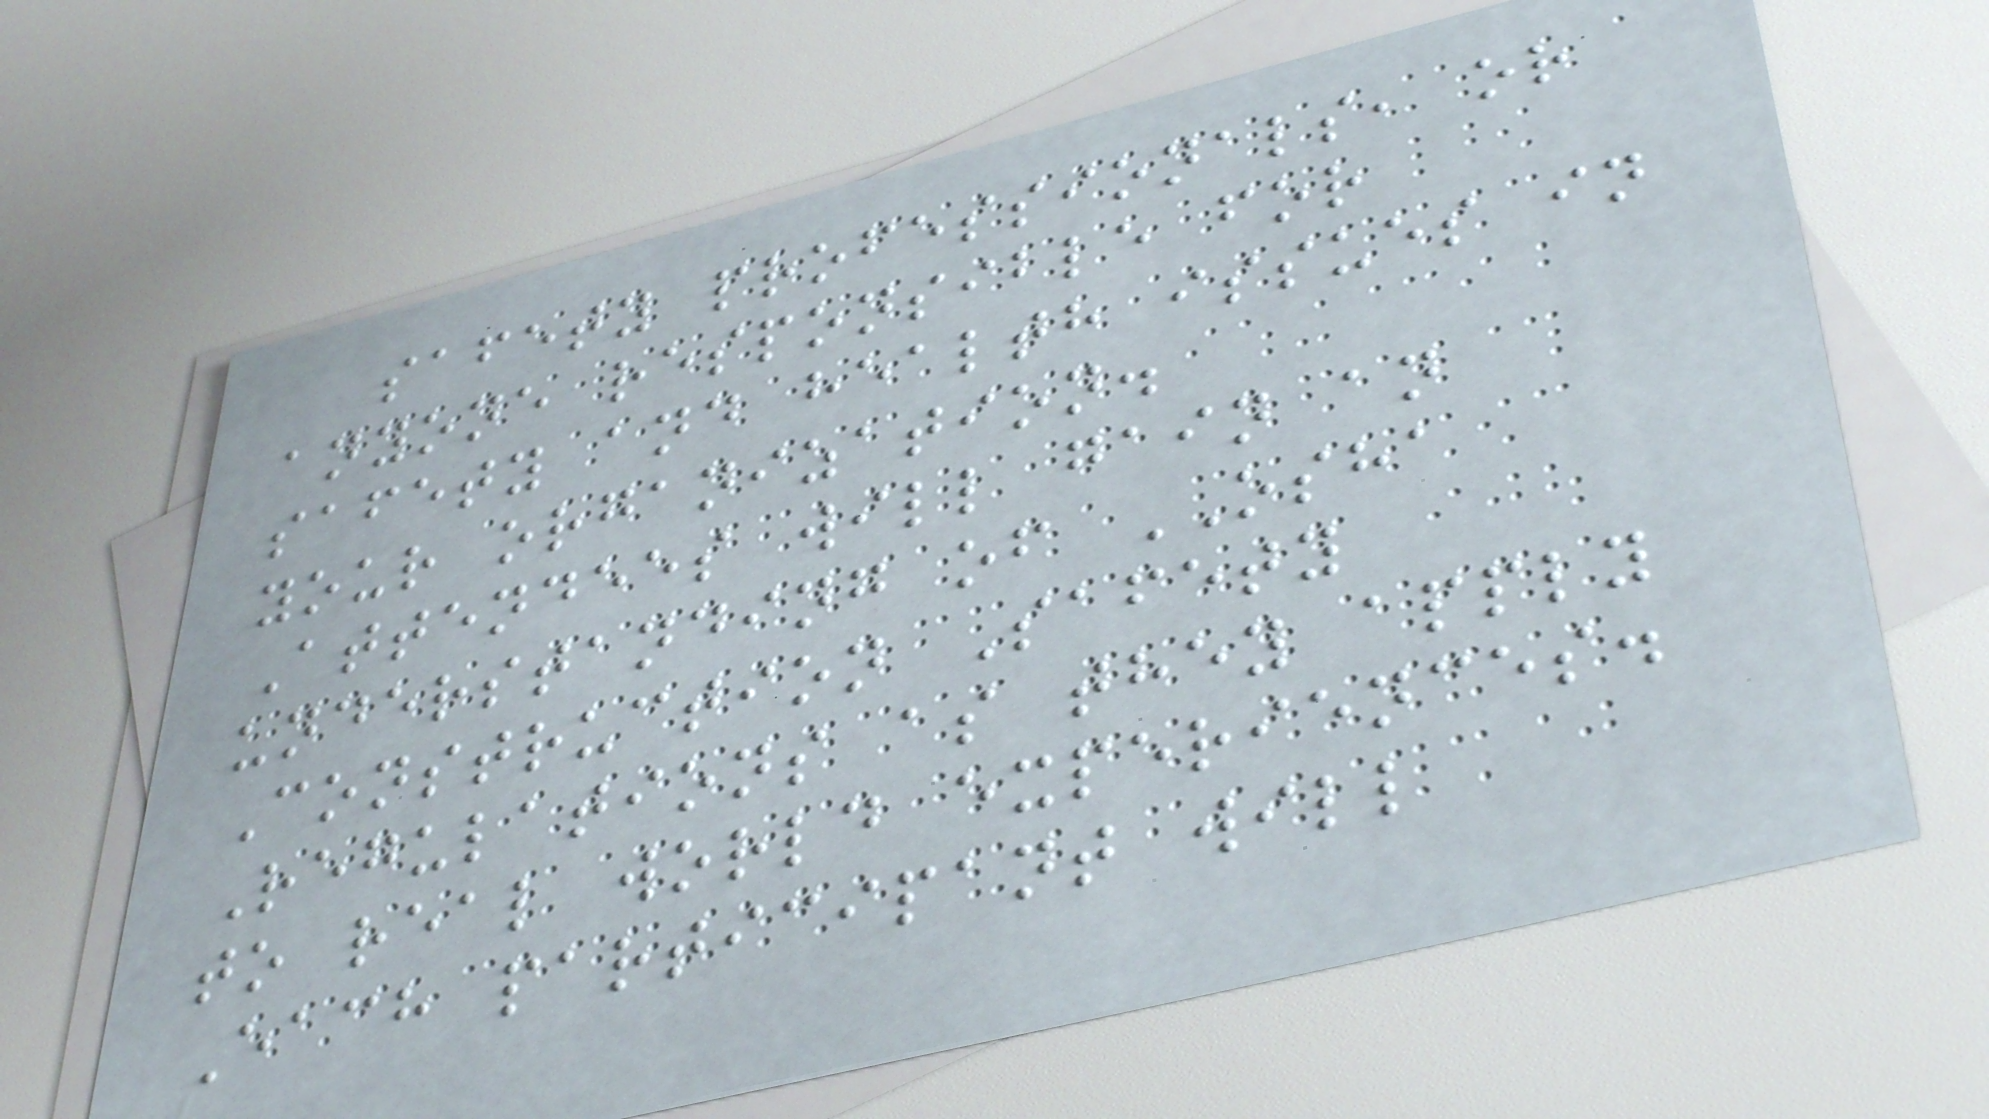safety professionals, or
anyone responsible for
safety and health issues in
your organization.
Attendees will gain an
understanding of OSHA
Construction Safety
Regulations as they apply
to real world experiences.
Each participant will
